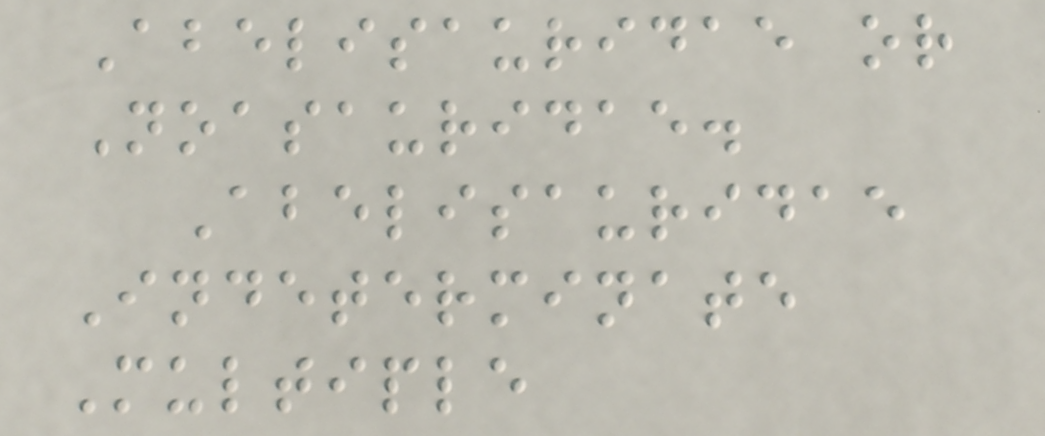Abelisauridae or
Noasauridae.
Abelisauridae
Indeterminate
Multiple
